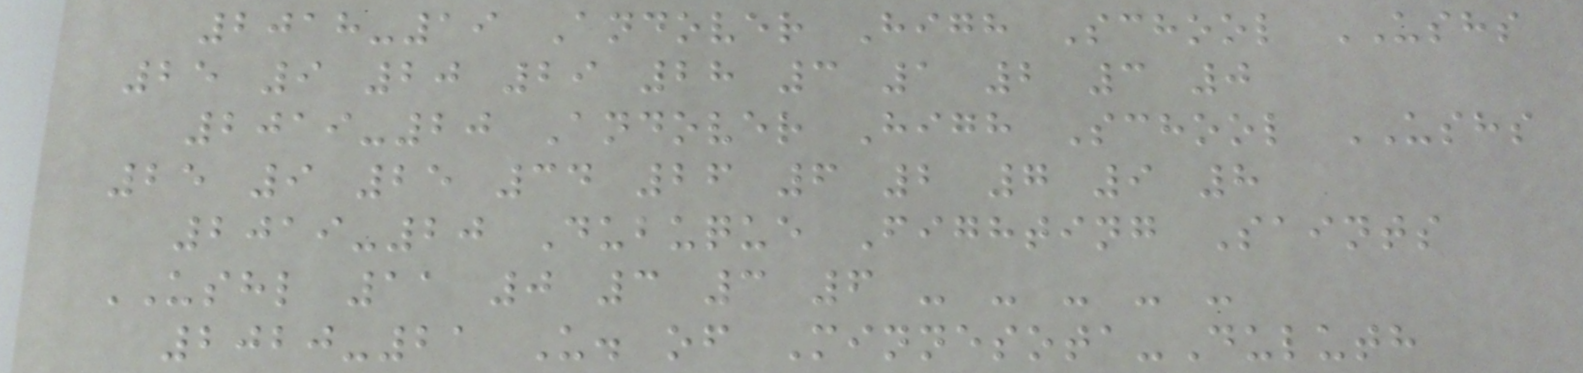2018-19 Andover High School USHS
25 9 20 29 28 3 1 2 3 0
2019-20 Andover High School USHS
25 9 25 34 26 6 2 7 9 8
2019-20 Dubuque Fighting Saints
USHL 11 0 3 3 6 - - - - -
2020-21 U. of Minnesota-Duluth
